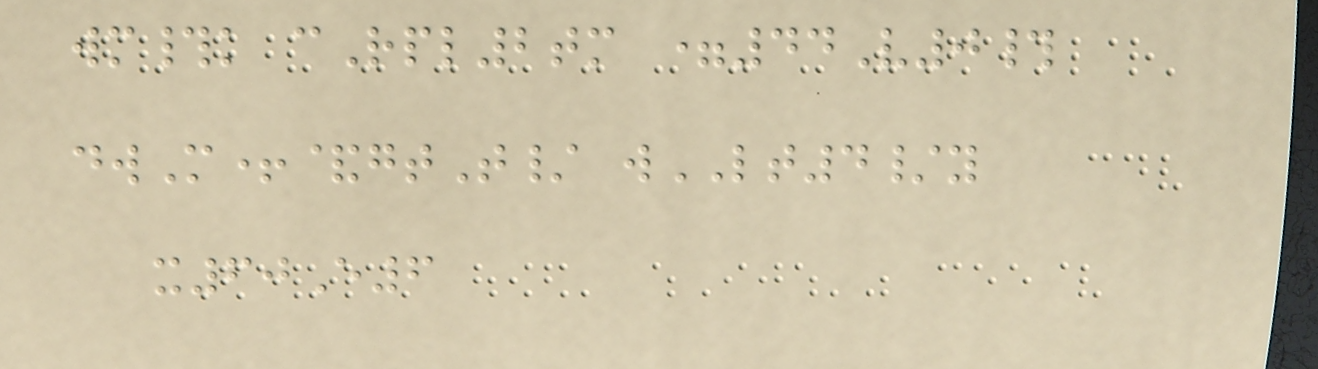wm#k cRpl2tm =44V0#
dwM+&gtT/ wLT4/y
x60E6
